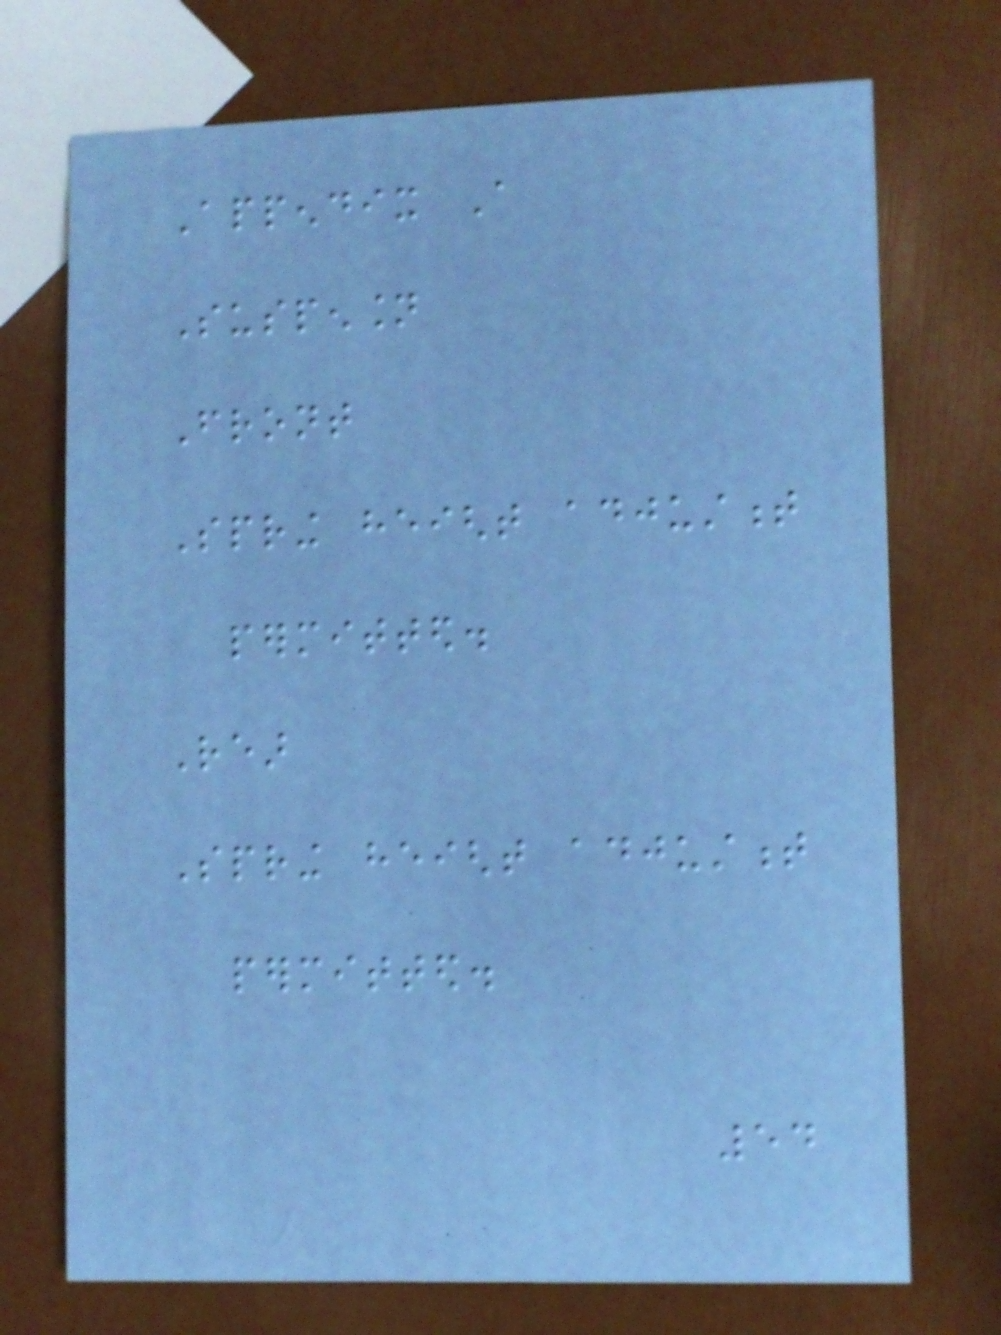Appendix A
Suspension
Front
Spring height adjustment
permitted.
Rear
Spring height adjustment
permitted.
54
